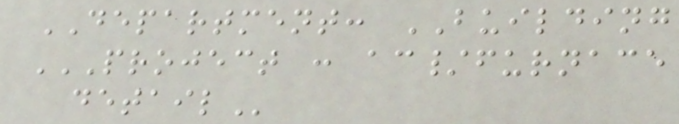DEPARTMENT: BUILDING
PROJECT : AC/FURNACE
DETAIL
